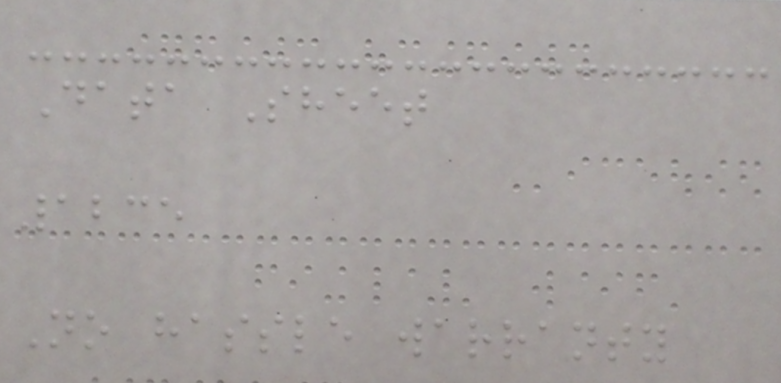Data Sheet
1235
No hassle warranty
